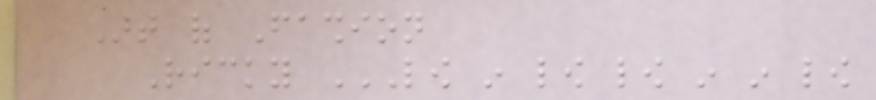Art of Fashion
Ricky LOW IN LOW LOW IN IN LOW
